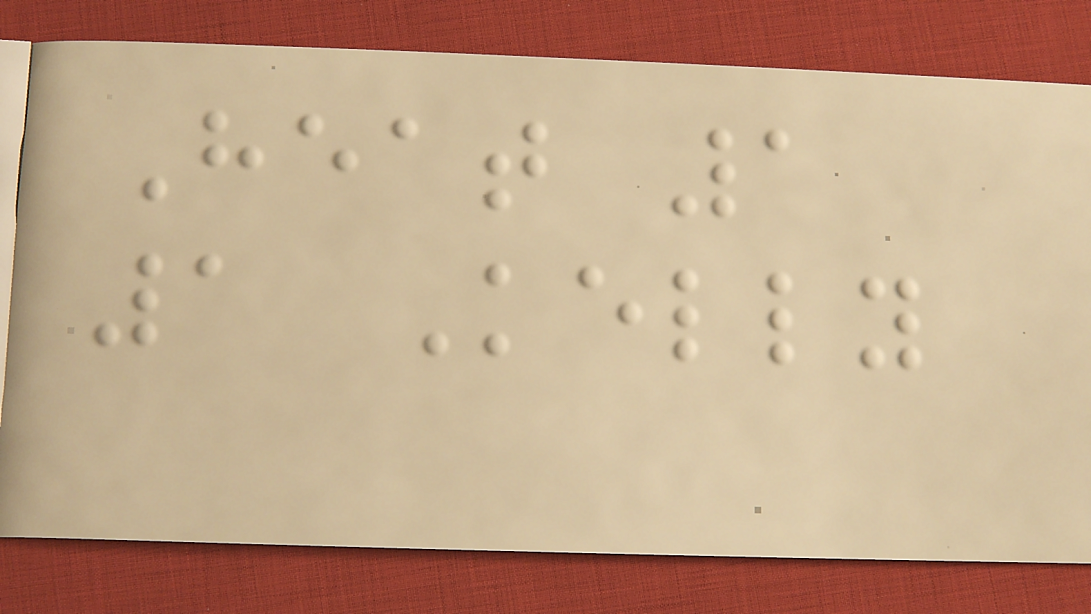Heat 1
1 Kelly
